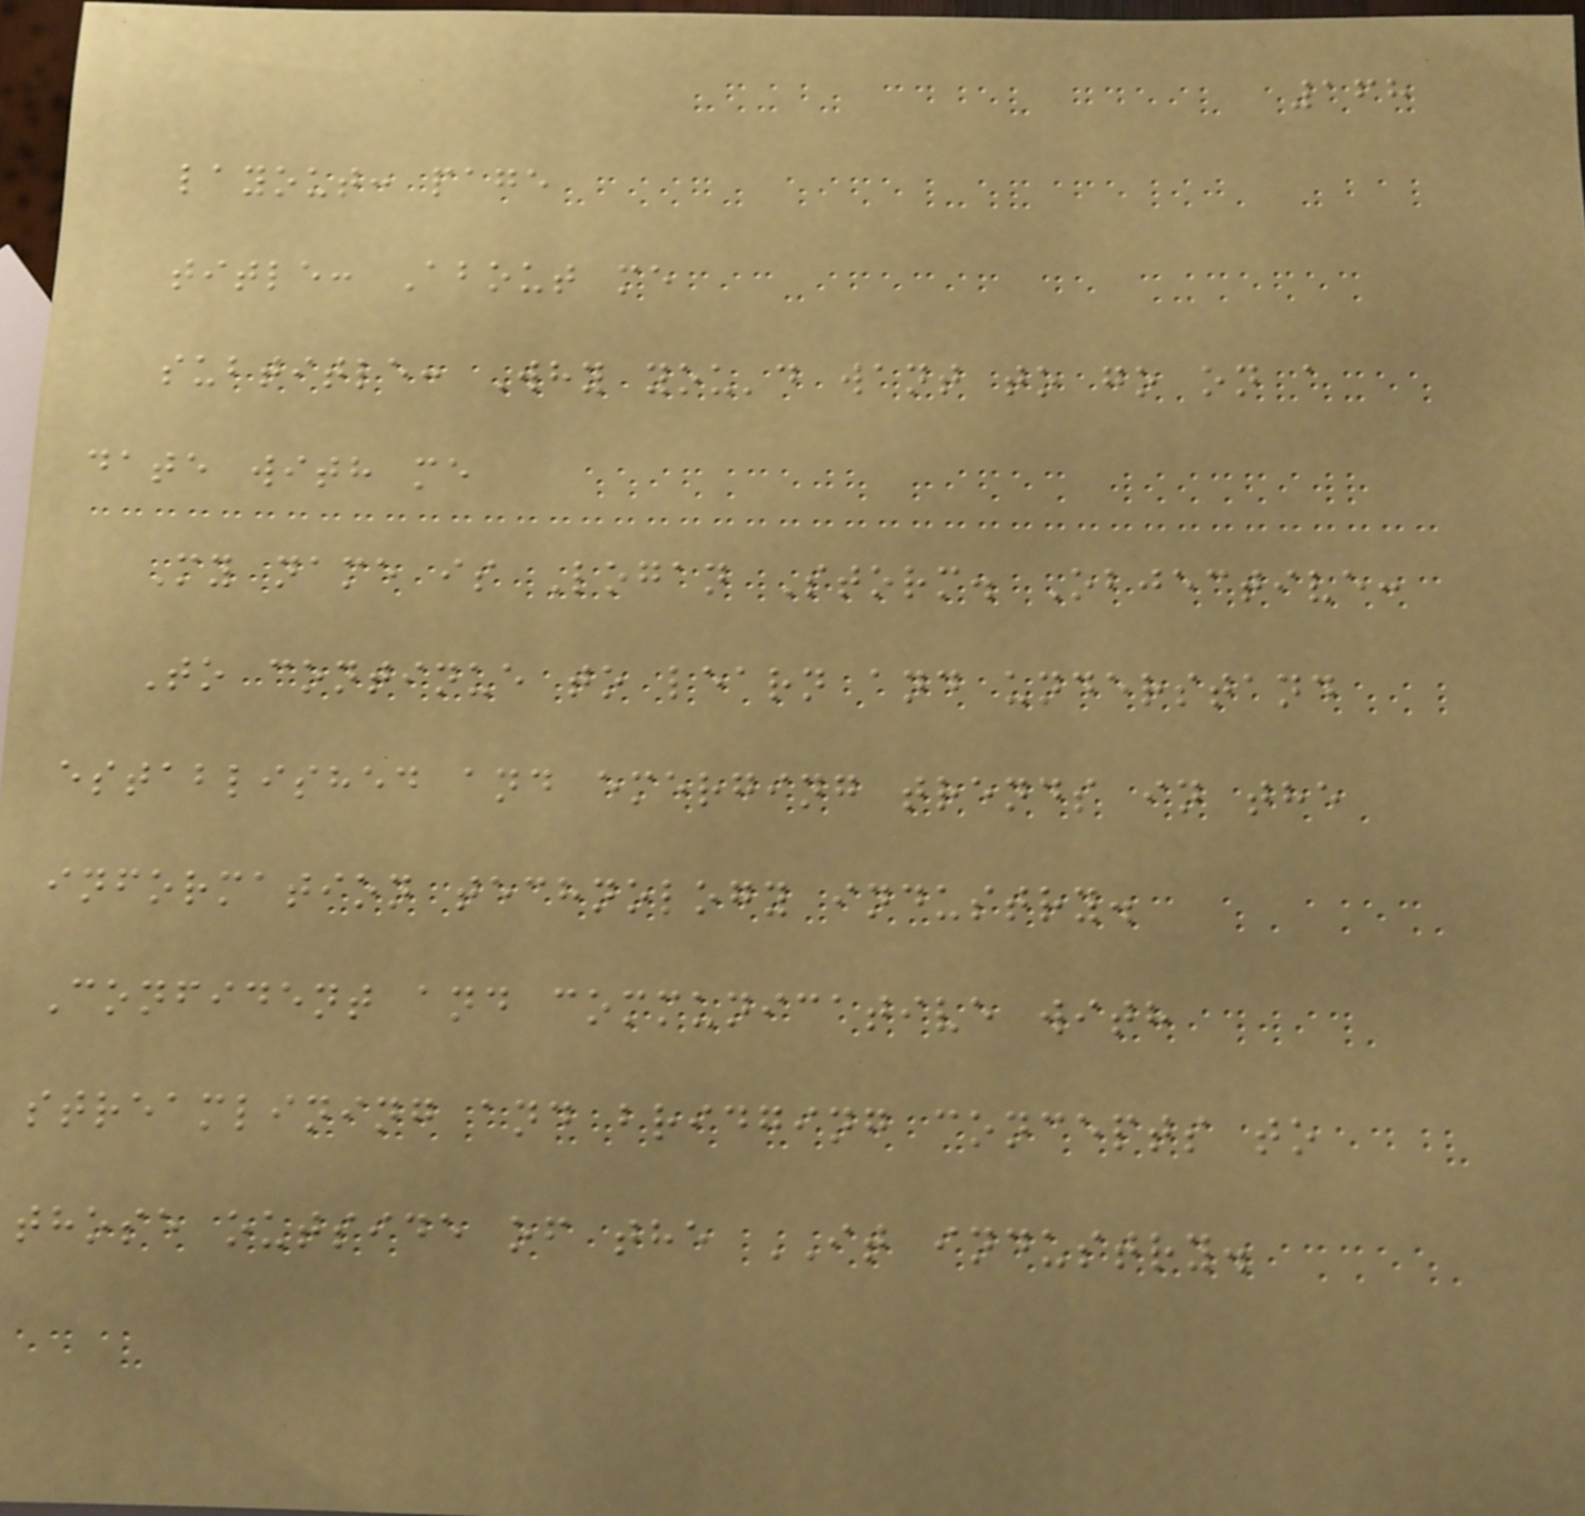168
layout: page
title: About me
subtitle: Why you'd want to go on a
date with me
My name is Logan Storm. Objective:
To continue to learn and understand
established and emerging trends in the
information technology industry.
Confident and communicative with
streamlining and bridging concepts to
those outside of the IT industry.
